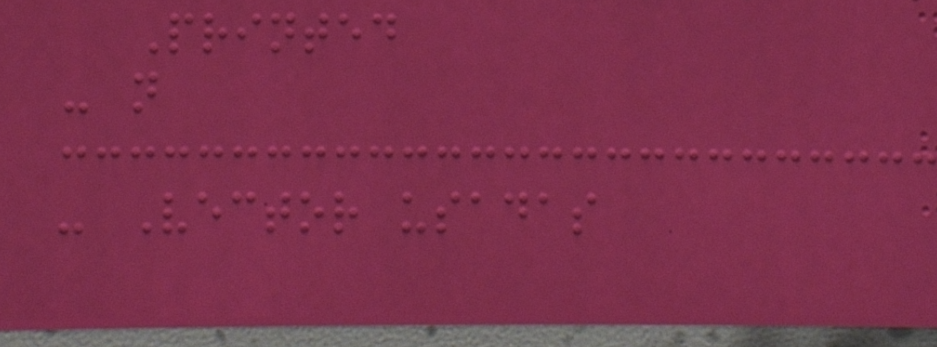Printed
- n
- Vector usadas
